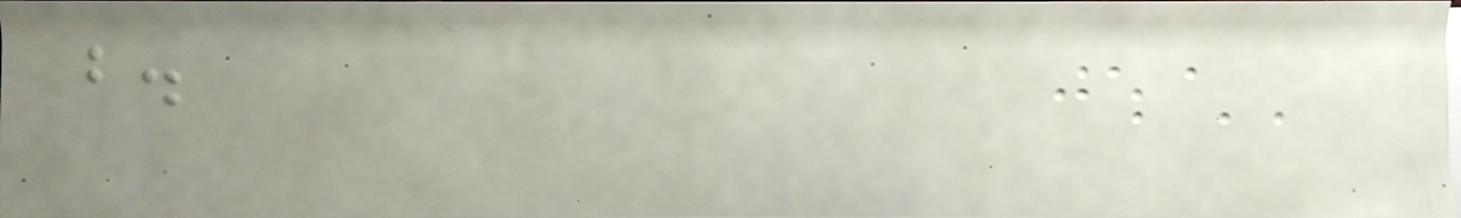b.
